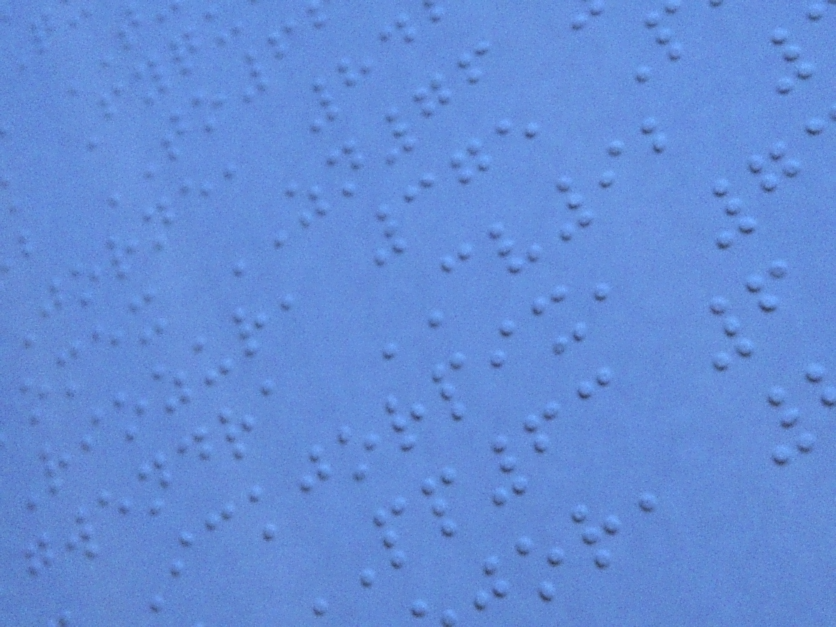b TO6
Jorne, 84
omex ZN76
Riozur, 375
gwendra CV92
Ickjorpix, 7
PP63 6
